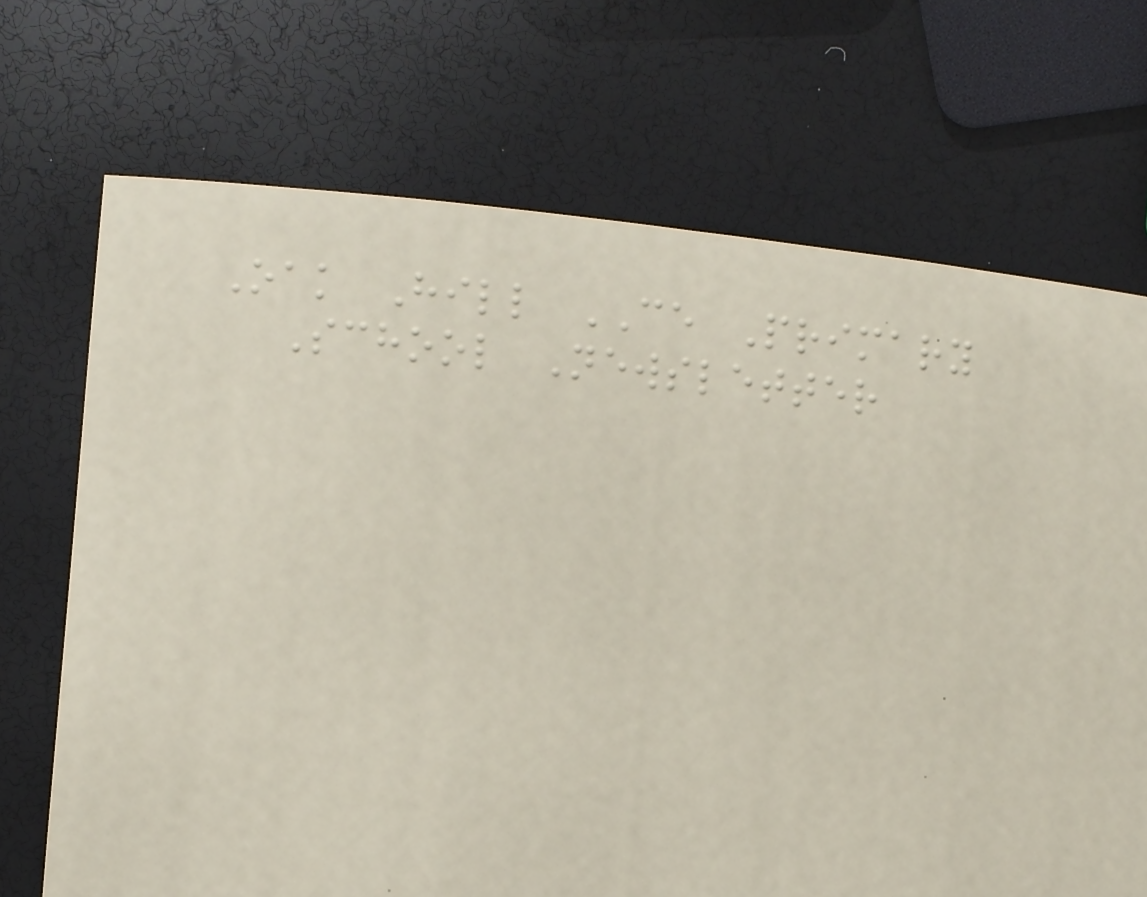Oak Hill CE Primary
School Newsletter
